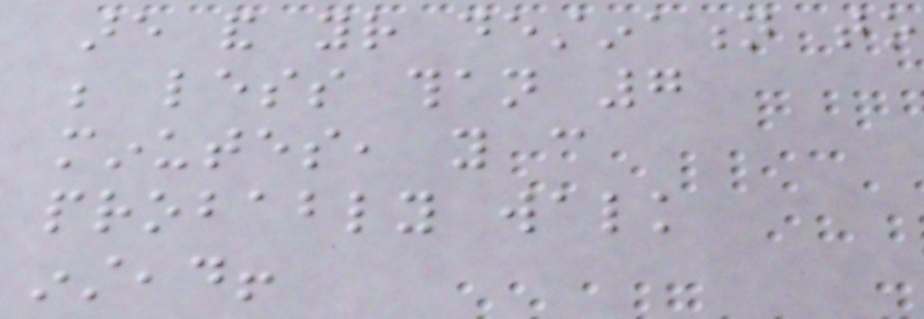are and your destination to
be less than 7
minutes, you can
probably walk
instead!
